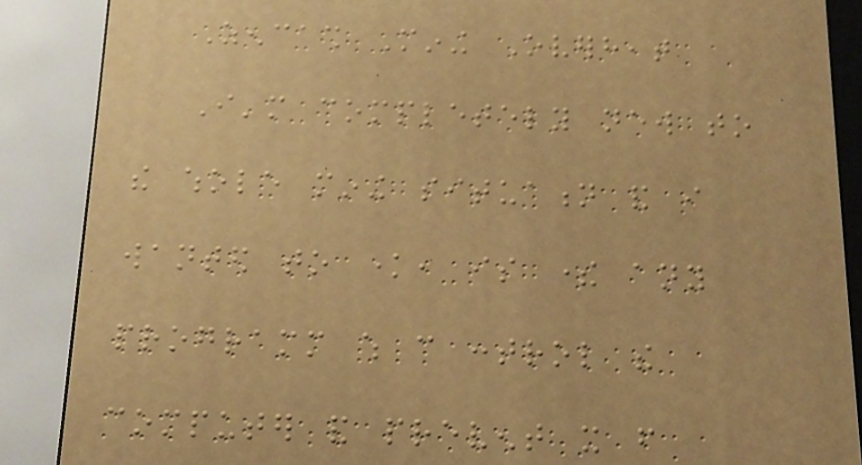Zencash Mining Overheat
I'm completely new to
the whole mining situation and i
wanted to know, is there any
programm which can control the
computer and prevent it from
